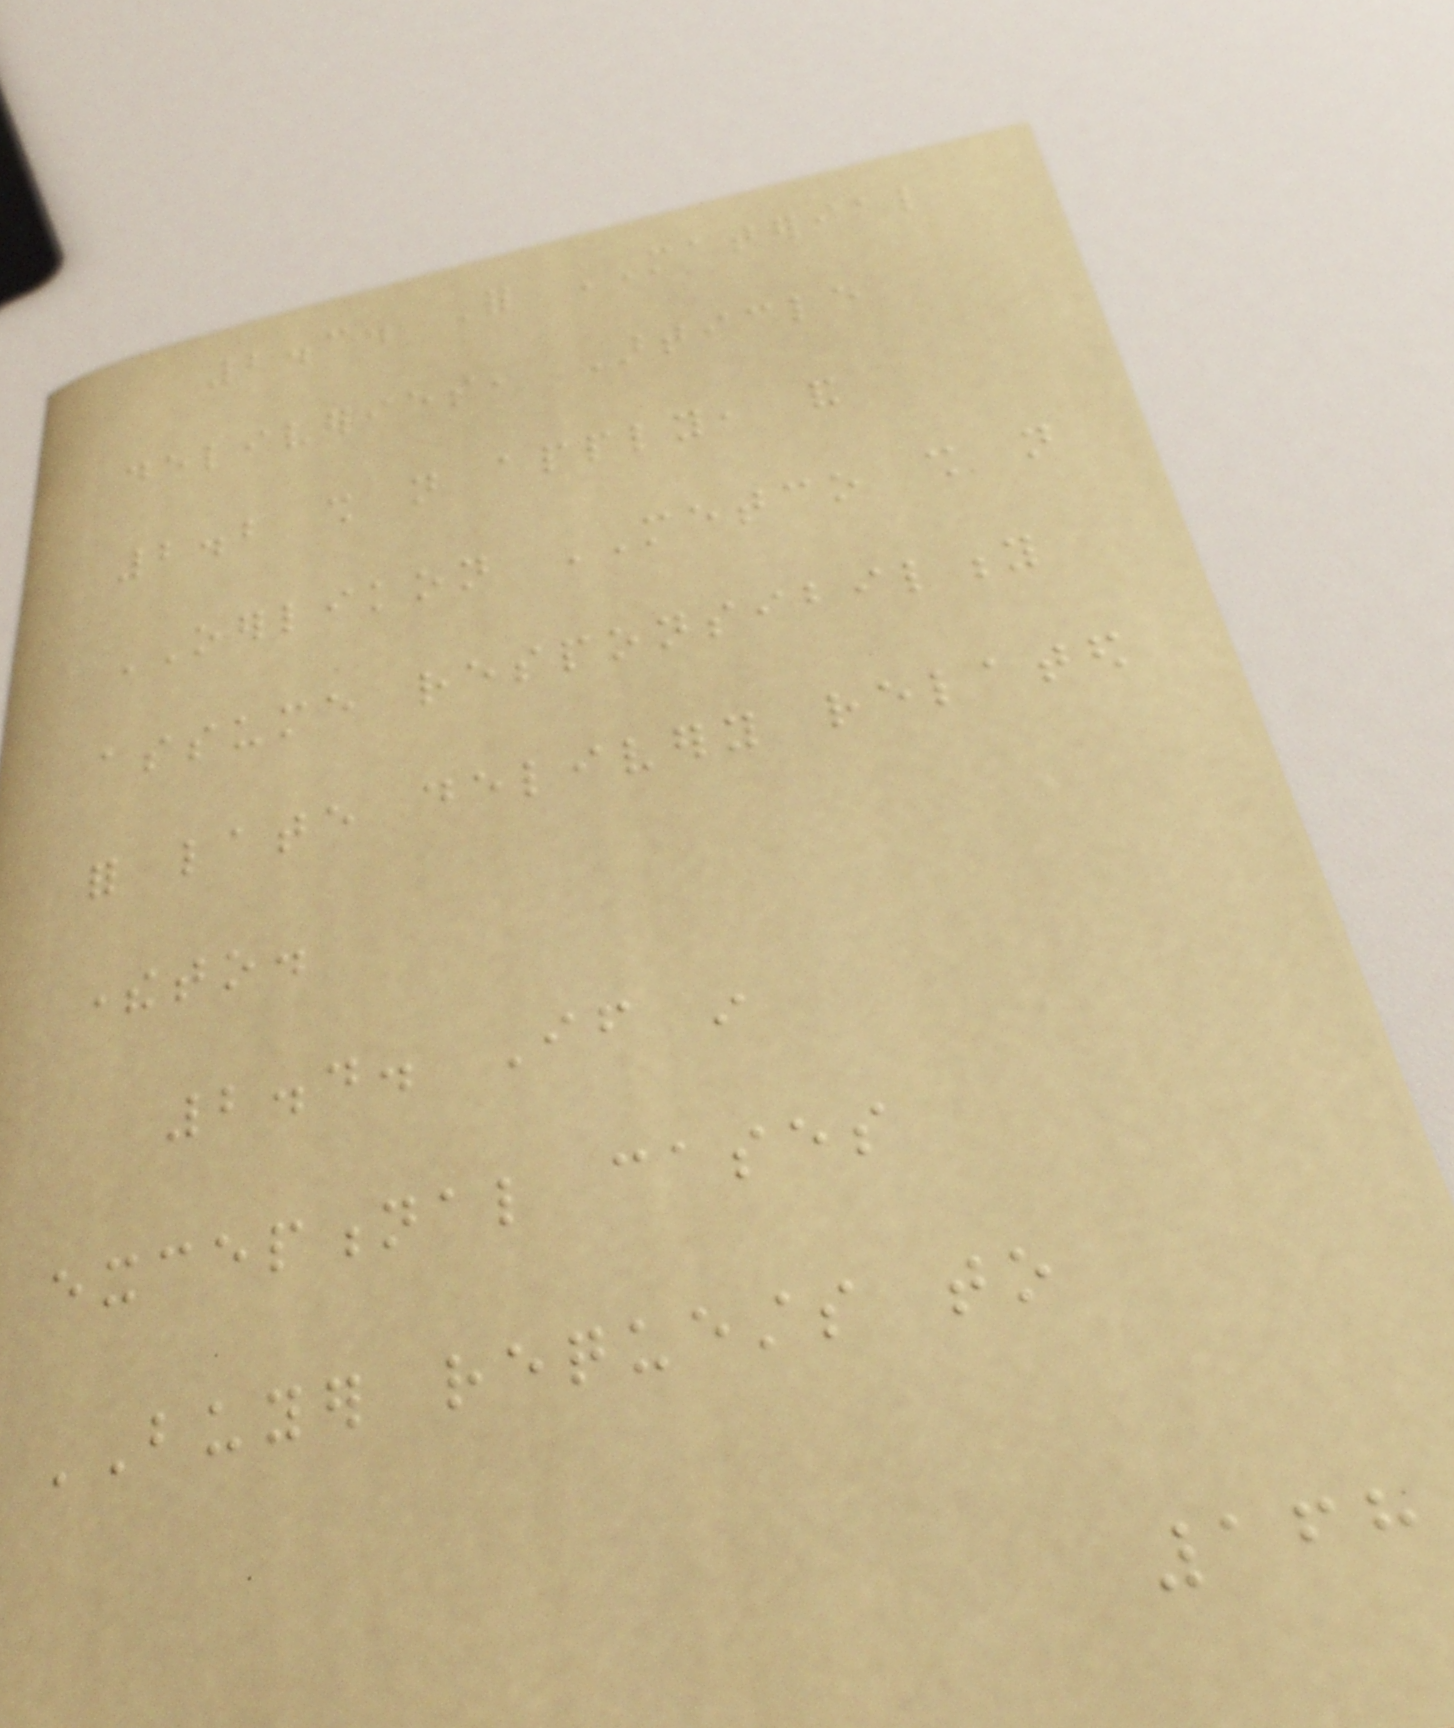2.3. For MATERIAL
deliveries, Article
2.2 shall not apply, and
OERLIKON METCO shall not
assume responsibility
for late delivery related
thereto.
2.4. If in
exceptional cases
BUYER requests to
168
